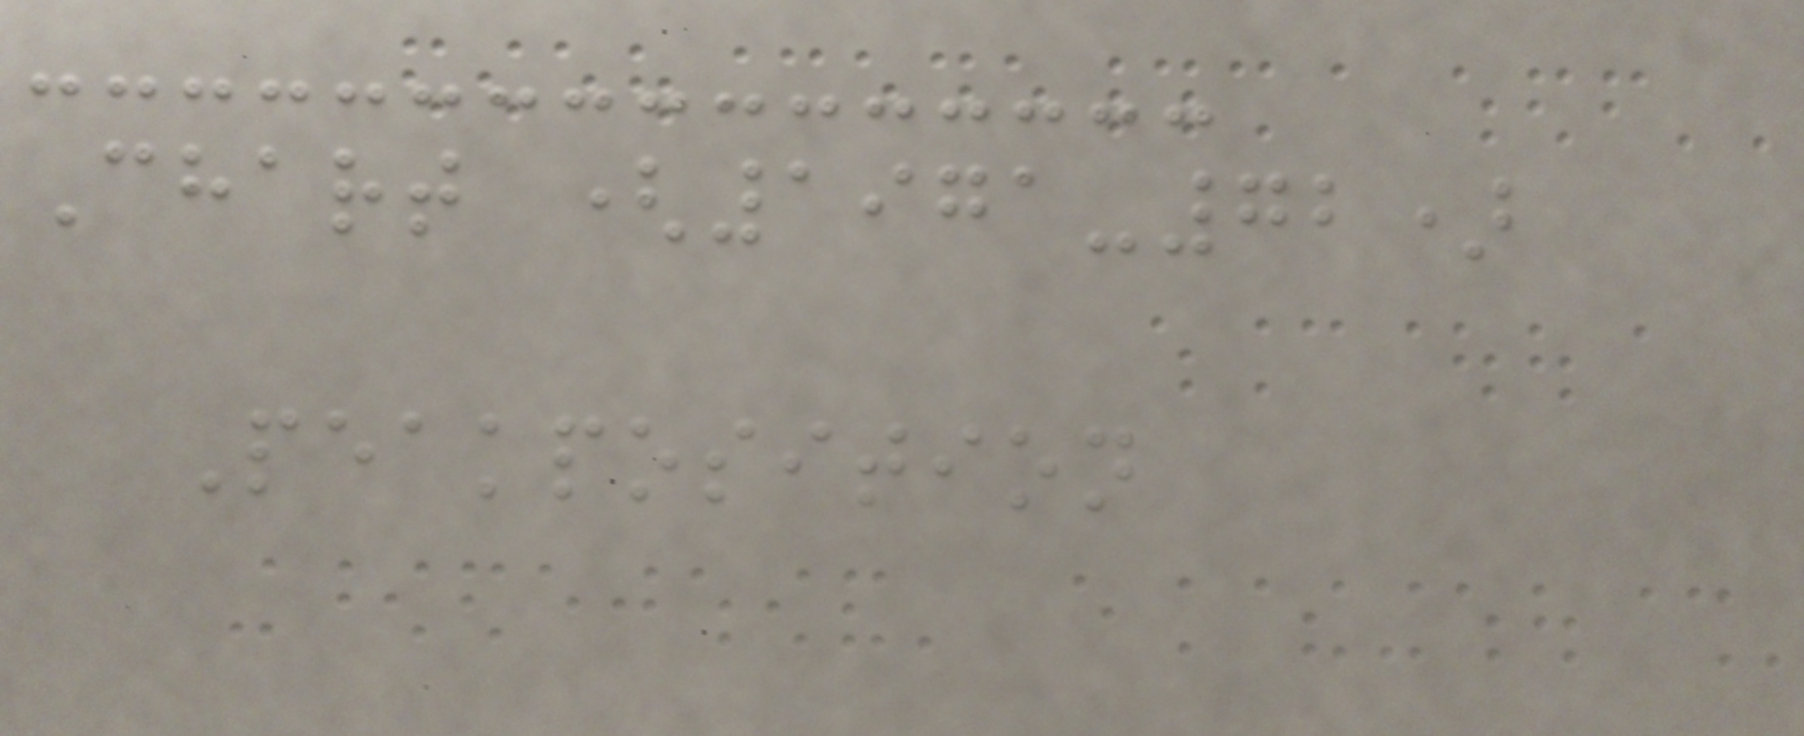Chart (1971-72)
Peakposition
